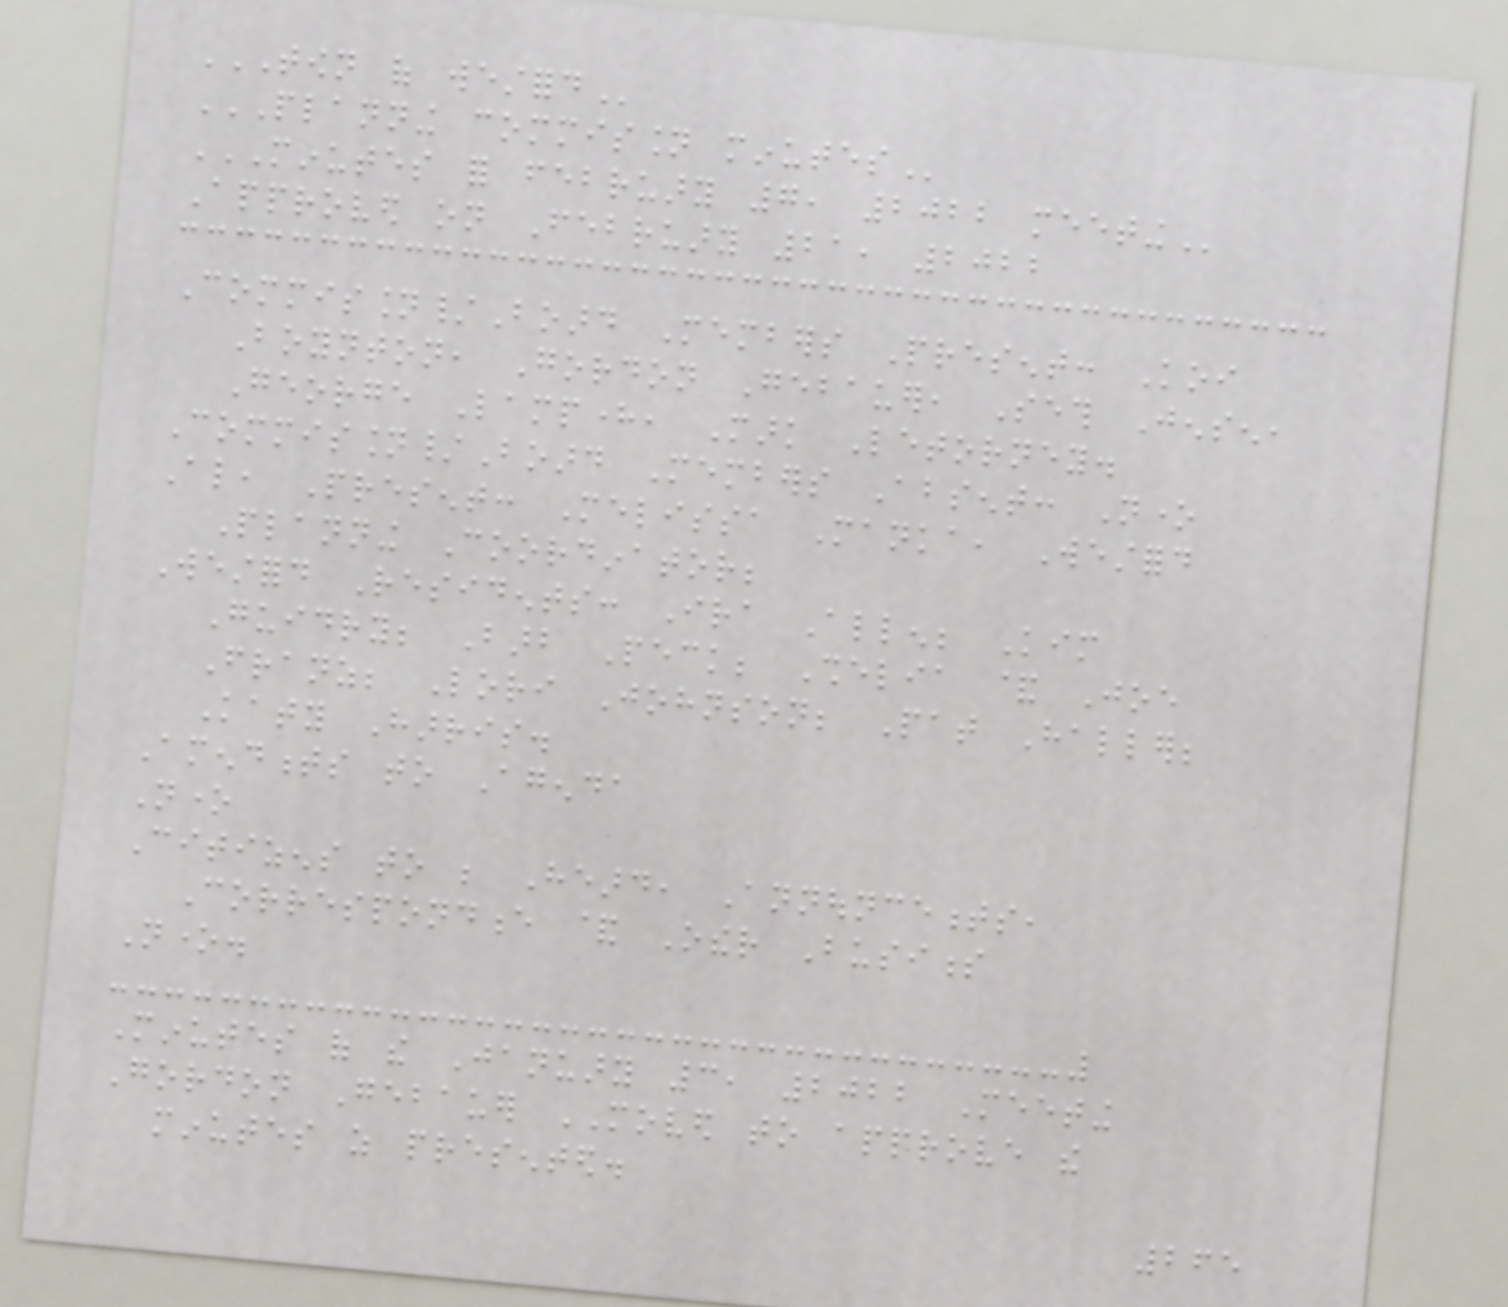TOWN OF WESTFORD
PLANNING COMMISSION MINUTES
MINUTES FOR FEBRUARY 7, 2022 MEETING
Approved on February 21, 2022
Commission/Board Members Present: Koi
Boynton, Gordon Gebauer, Seth Jensen,
George Lamphere, Mark Letorney.
Commission/Board Members Absent: None
Also, Present: Melissa Manka, Westford
Planning Coordinator;
Westford Residents: Ira Allen; Kim
Guidry; Barb Peck; Shelia & Joe
Franz; Lori Johnson; Pat Haller;
Katy Harris.
Amendments to Agenda
None
Citizens to be Heard, Announcements,
Correspondence & Other Business
None.
Minutes of the January 3, 2022 Meeting
Gordon Gebauer MOVED to approve the
minutes as presented.
265
